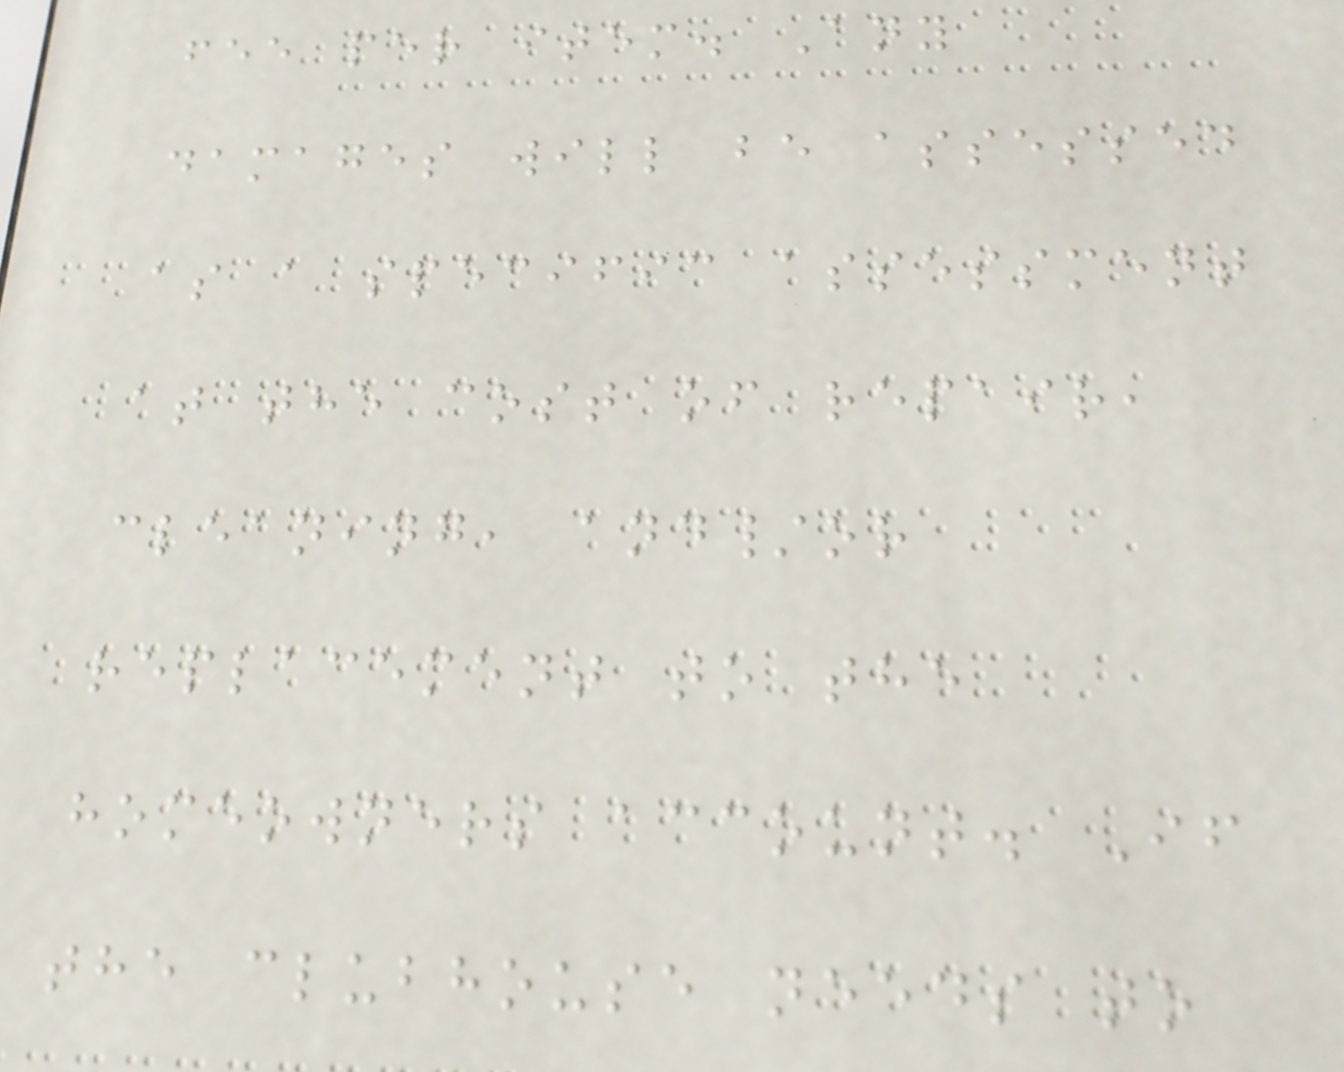fee per item. Any
damages will be assessed
as a specific assessment
at the cost of repair,
cleaning, and/or
replacement to the
homeowners account. If
the clubhouse needs to
